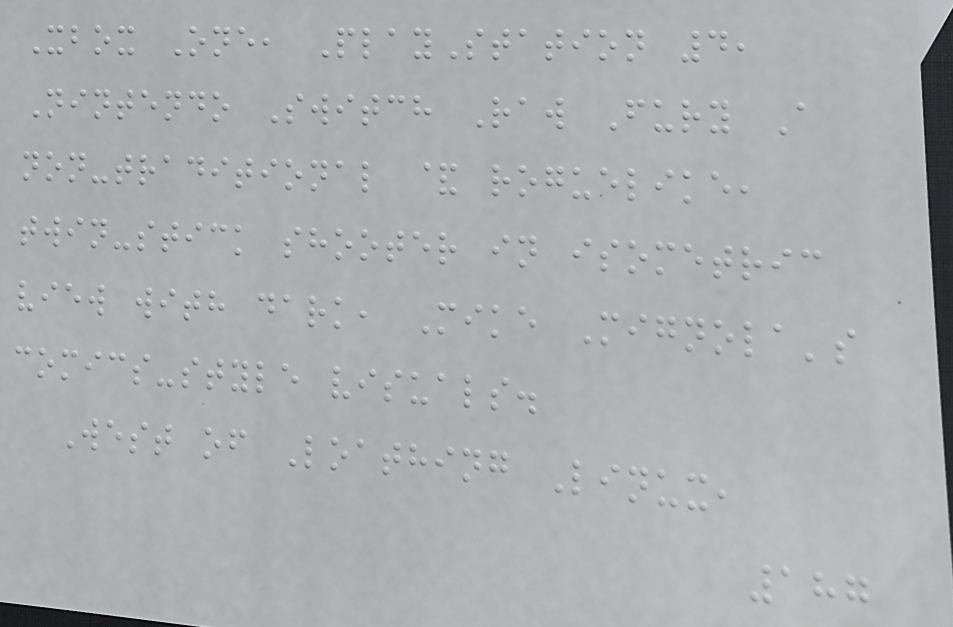Xbox One, PlayStation 4,
Nintendo Switch Raw Fury A
non-traditional & roguelike,
twin-stick shooter in isometric
view with dark, Mike Mignola's
comics-style visuals.
West of Loathing Linux,
187
